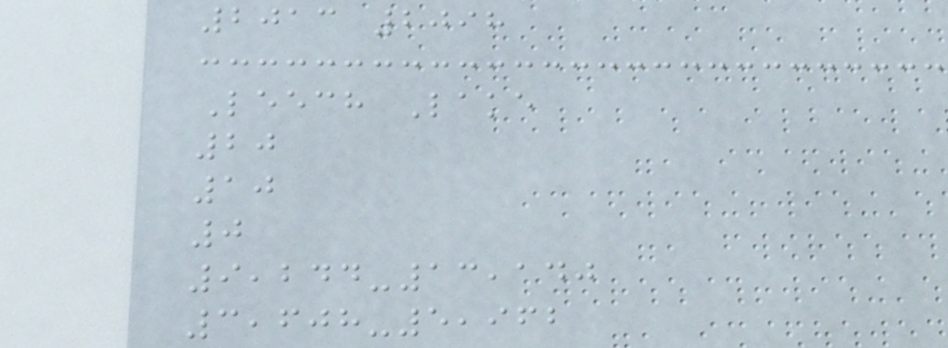2013 2098
Leech Lake
20
10
0
9,244-13,140
3,608-5,962
